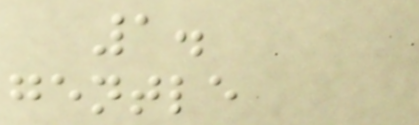1.
gentle
